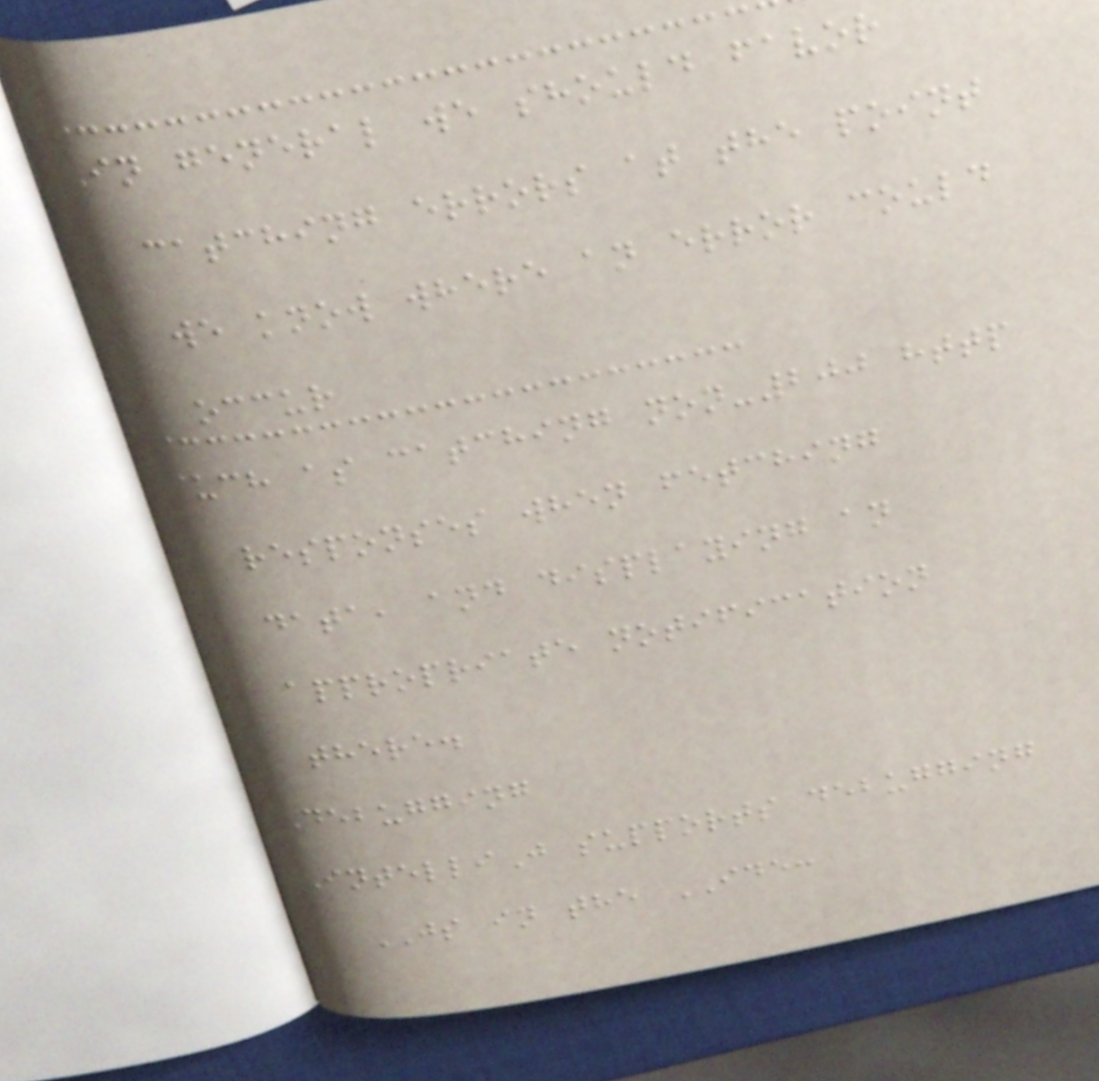In general we should favor
catching errors at the point
we know where an error could
occur
such as catching non-200 http
responses when fetching
data, and displaying an
appropriate notification
there.
Debugging
IntelliJ supports debugging
JS in the IDE:
